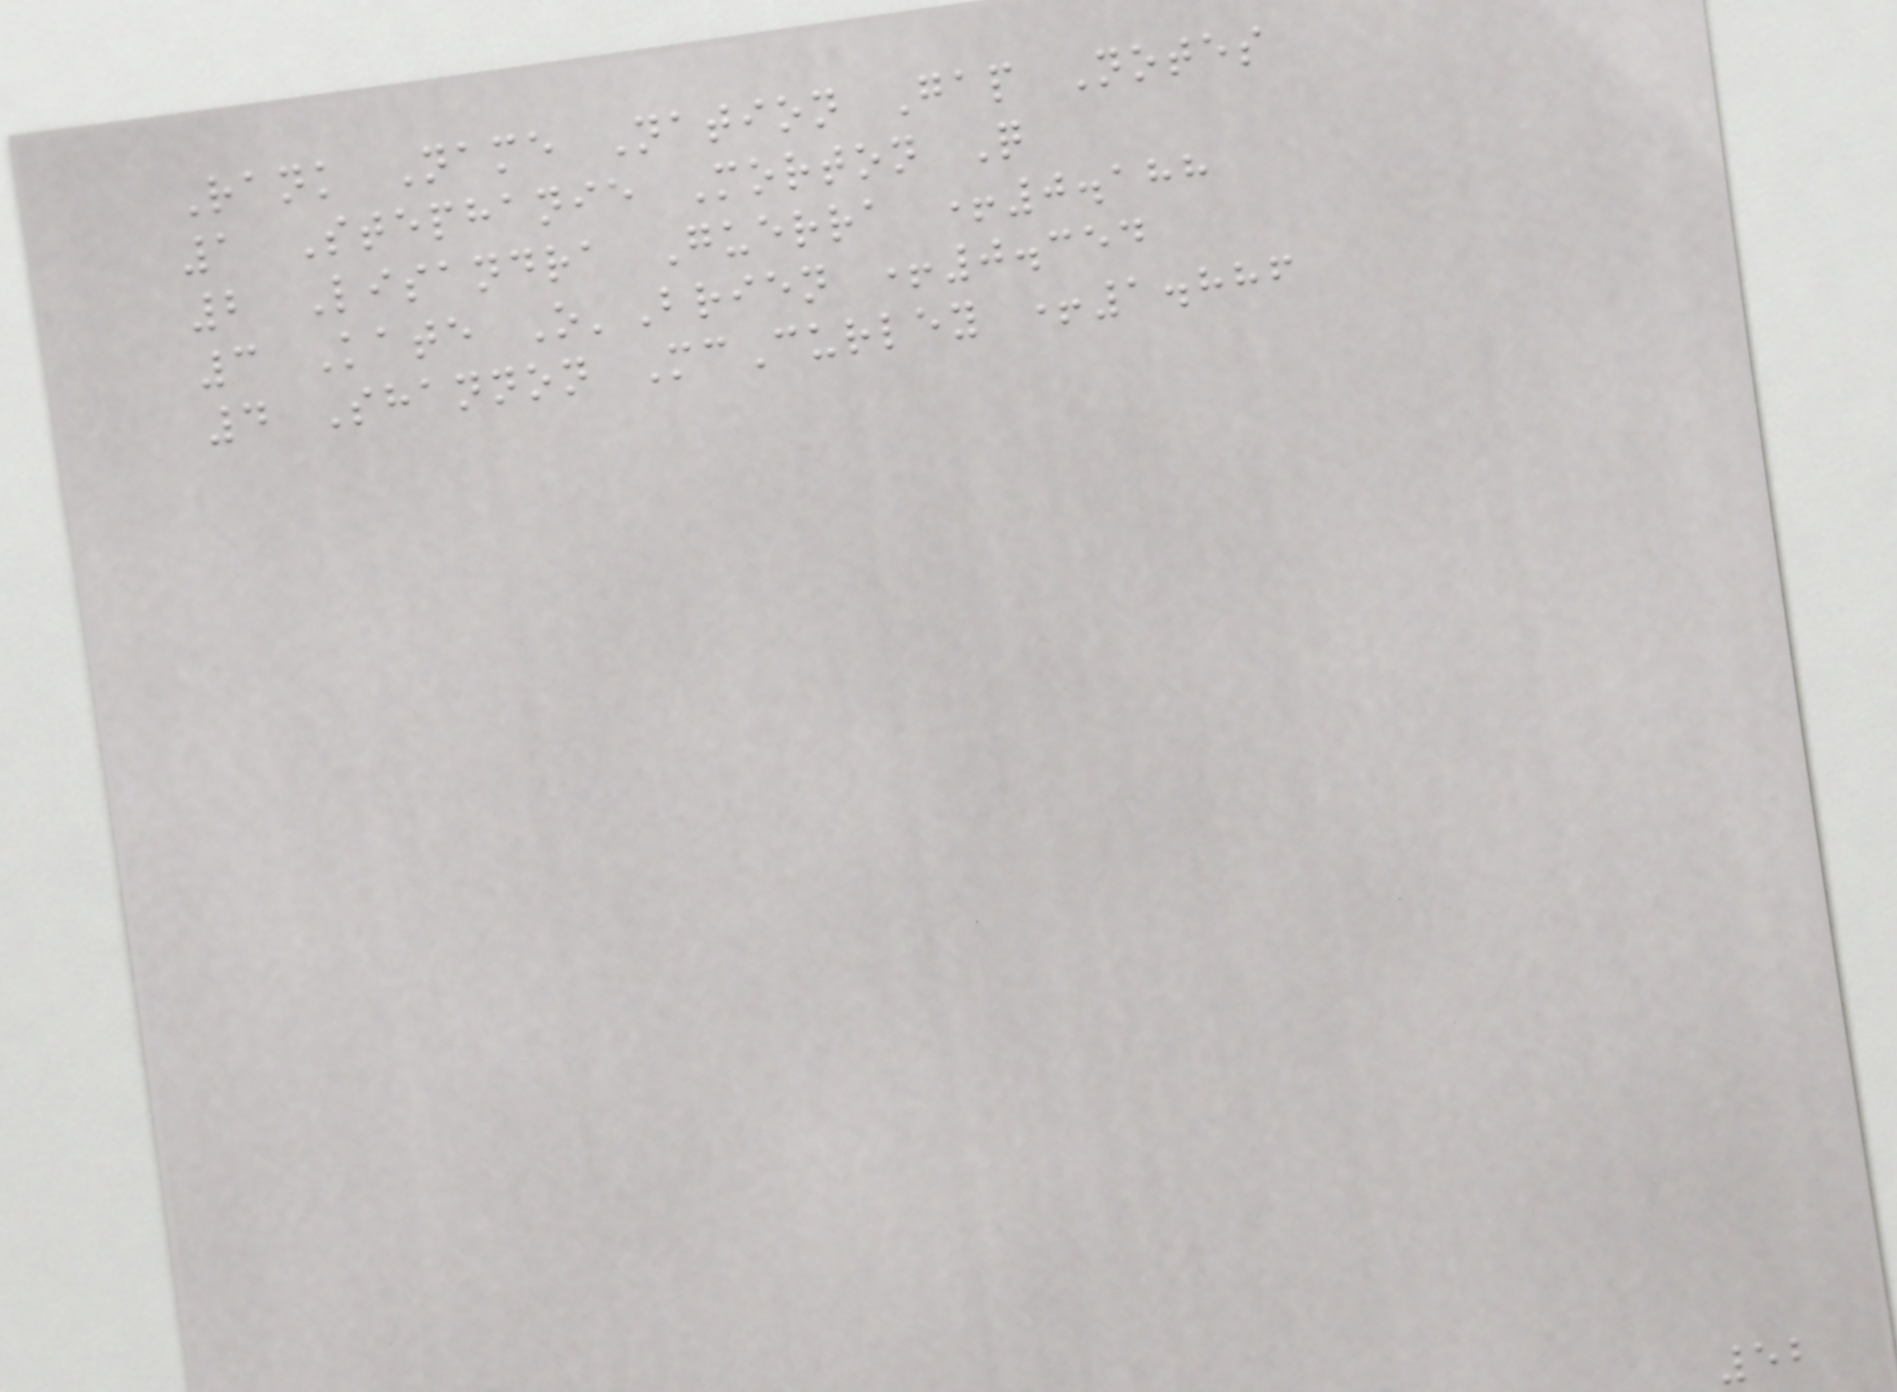Rank Name Nation Gap Notes
1 Stephanie Morton Q
2 Lisandra Guerra +0.188
3 Kate O'Brien +0.354
4 Shannon McCurley +1.886
52
